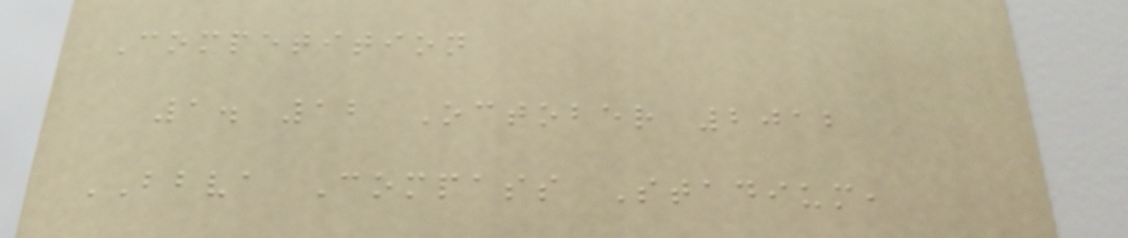Competition
1. 12 October 2012
BBVA Compass Stadium,
